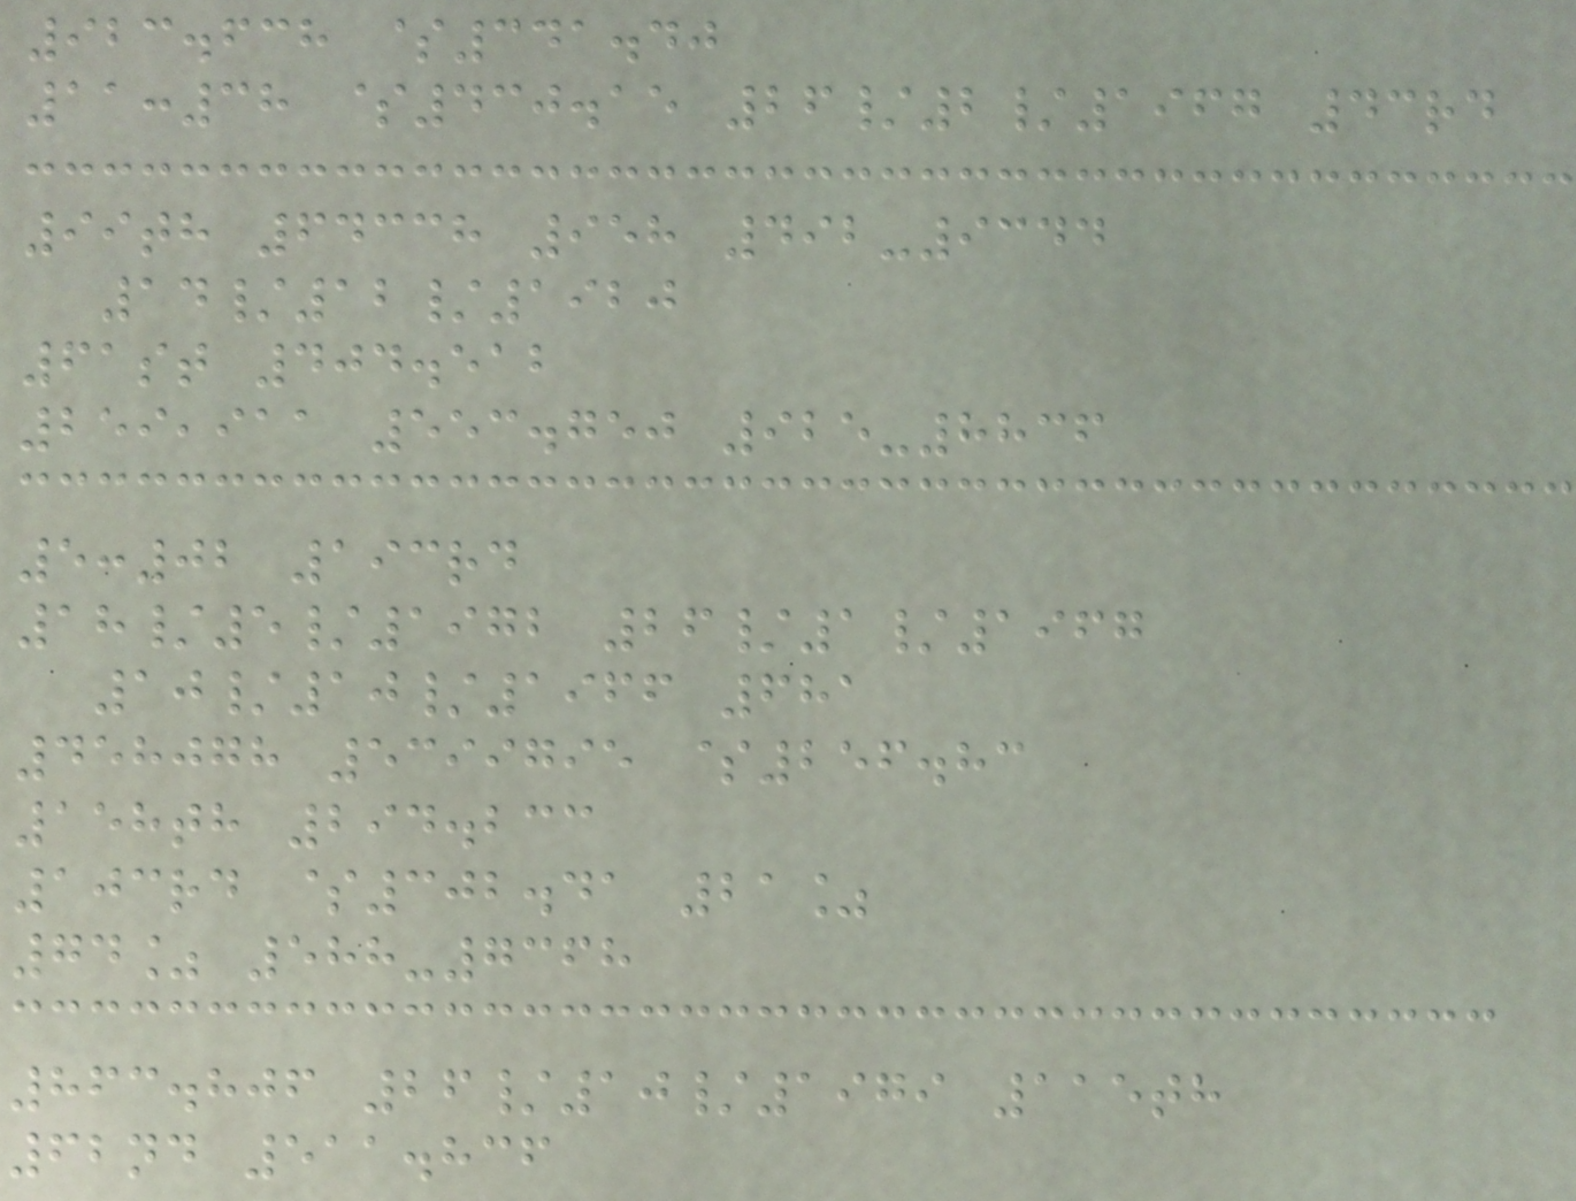923.638 $341.40
11:38 $430.15 26/2/1967 43rd
99th 64338 958 492-9344
14/12/1920
61st 404.512
259,911 553.750 925-8836
5:02 193rd
18/5/1972 26/1/1967
10/10/1966 681
458078 5399795 $256.83
158th 294.233
103rd $302.41 21%
74% 588-7368
863.806 26/10/1979 115th
62nd 511.836
